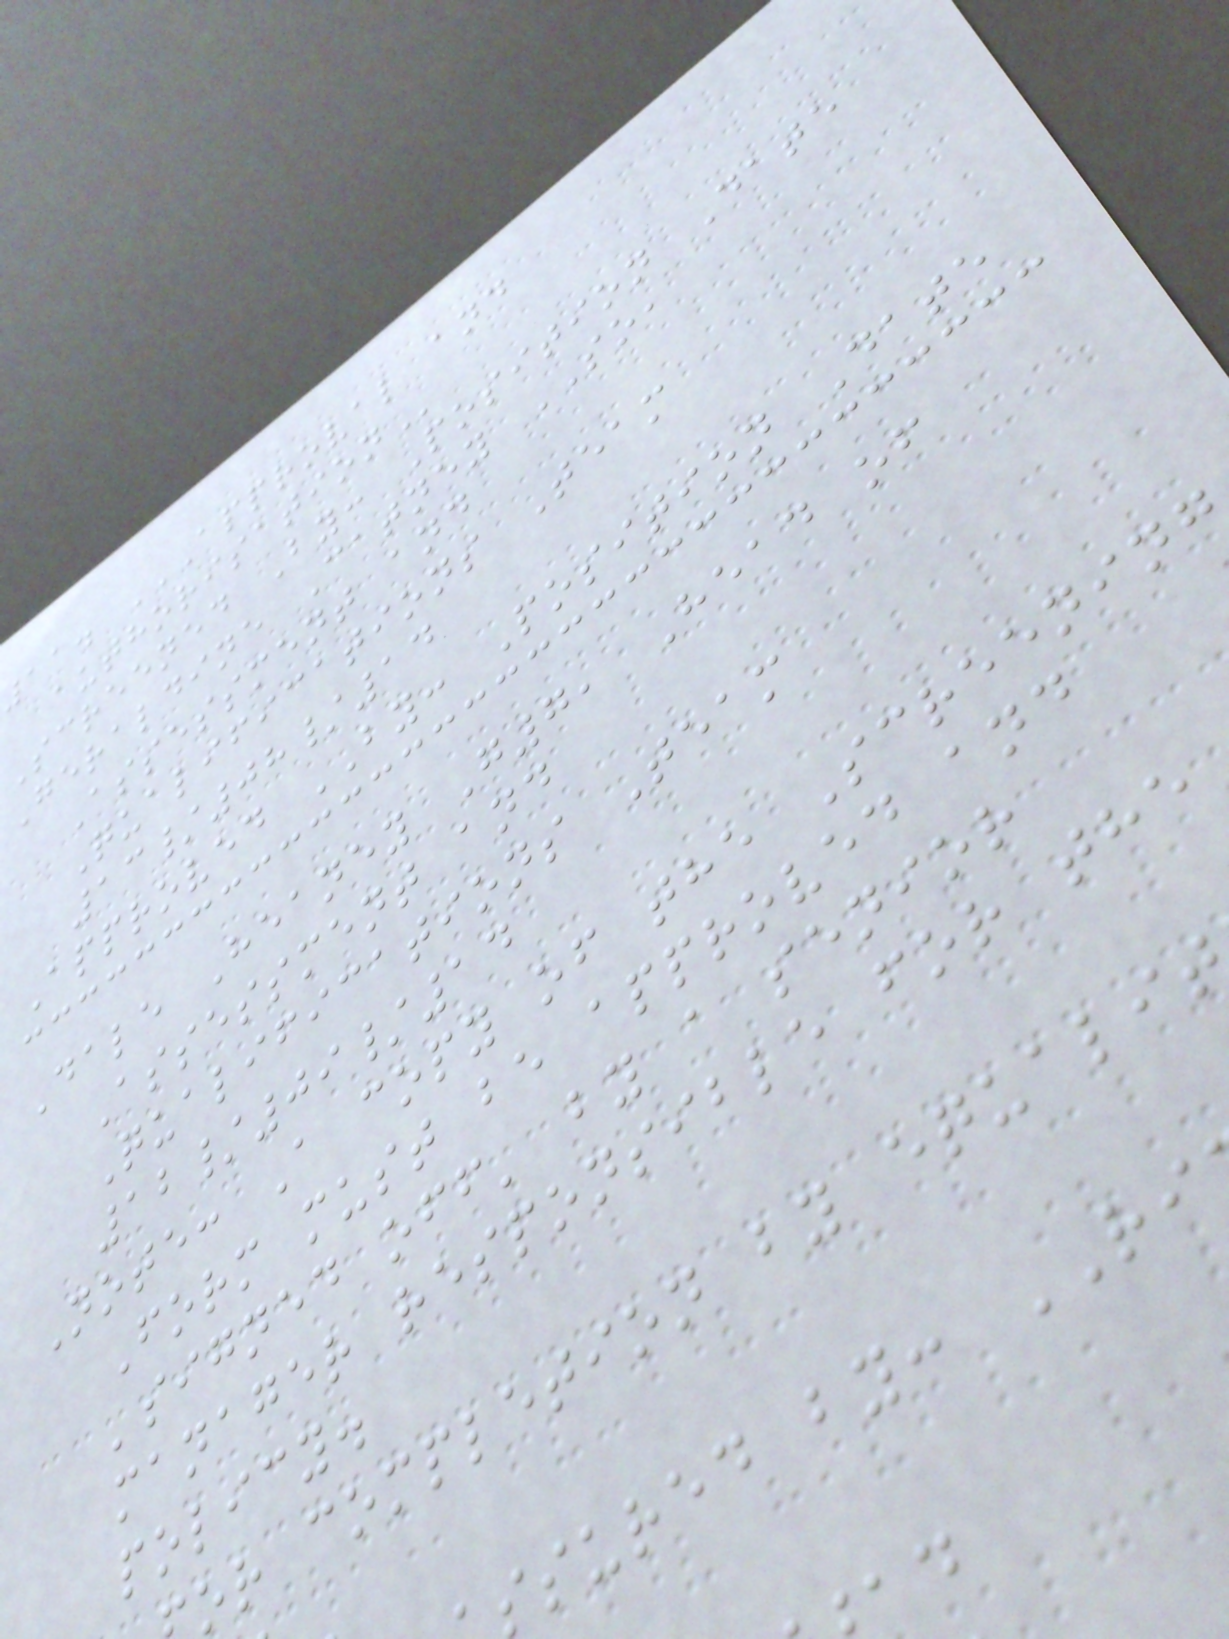11. APPROVAL AND
Screened By: Position Date
Geraldine Catney SO,
Assessment and
Qualifications Team
13/08/14
Approved BY: Position Date
Dale Heaney G7, Head of
Assessment and
Qualifications Team
12/09/14
Note: A copy of the Screening
Form must be approved and
'signed off' by a senior
manager responsible for the
policy.
or completion by
ssured by: RI
